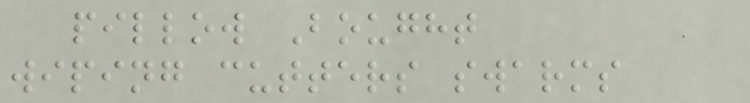pillow Bought
wiping cutters swarms
